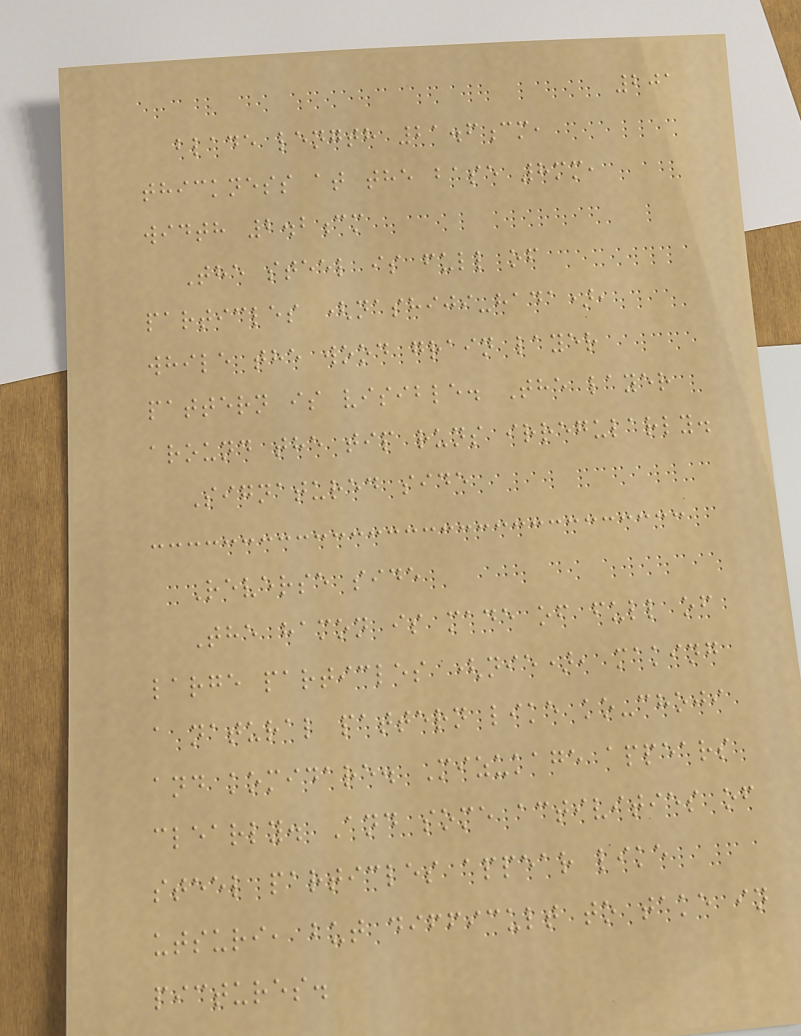201
blade length 21.6cm,
thickness at the base 8mm,
width 2.2cm
The steel is full of
particles (nashiji-hada),
while the wood grain layer
pattern is visible. The layer
around the tip runs irregularly.
Signatured side
Reverse side
The hamon is made of full of
large particles (nie), making
a natural pattern like ko-choji
and komidare. Mizukage appears
clearly. And some activities of
steel particles appear like
utsuri, but difficult to take in
pictures.
